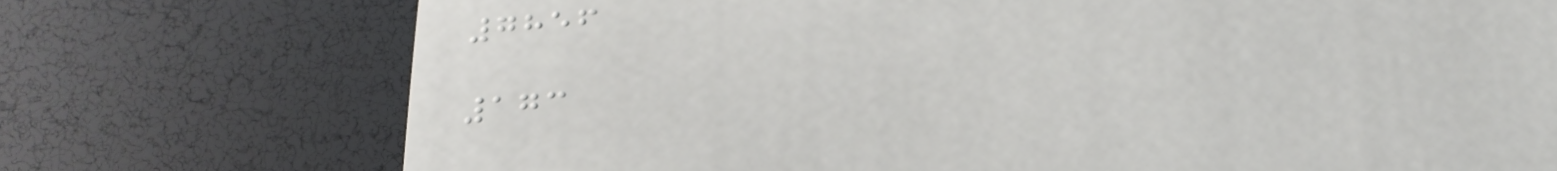7856
173
